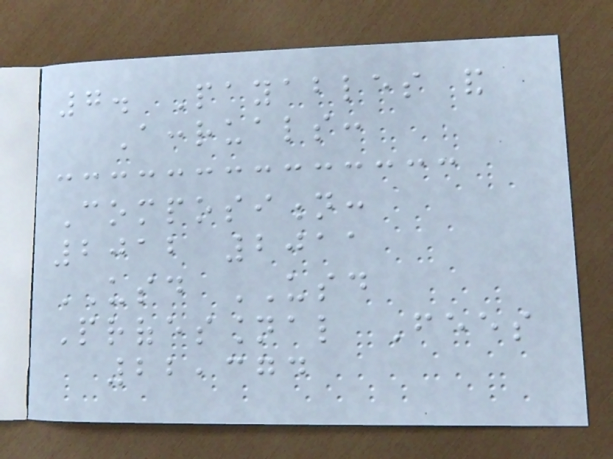7. Payables and
Accruals:
Composition:
2012 2011
USD USD
Professional Fees
22,374
